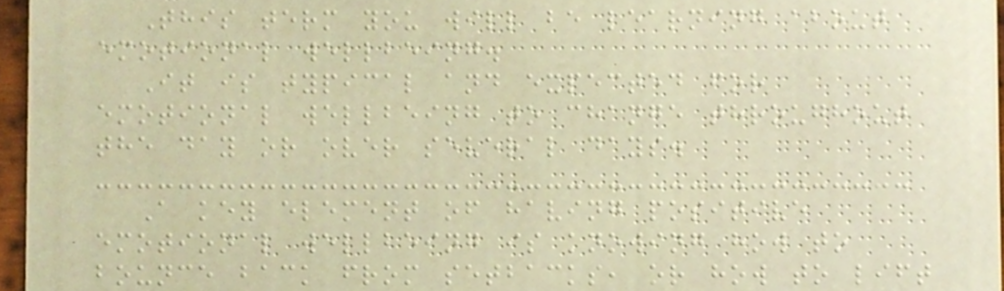This term you will be learning about
emotional wellbeing.
It is typical and expected for
emotional wellbeing to change throughout
the day or over several days.
A key element of having positive
emotional wellbeing is knowing how to
bounce back from setbacks, or how to lift
